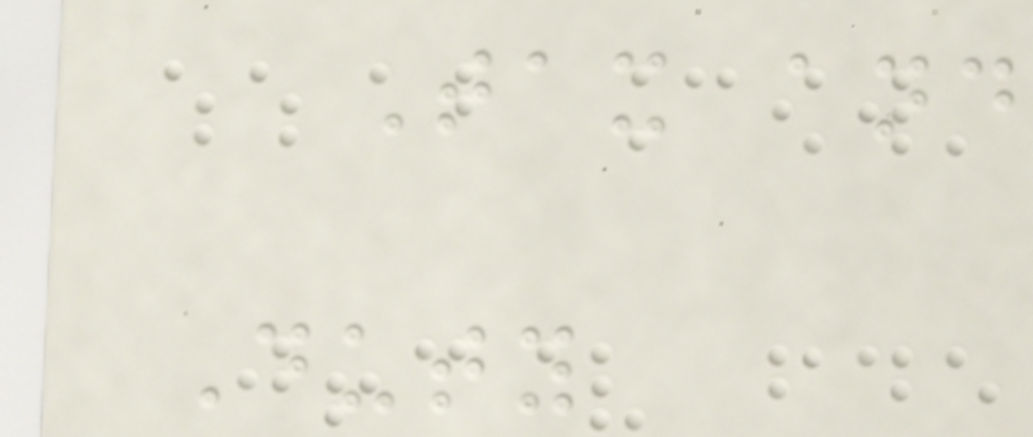Tax and
Duty
